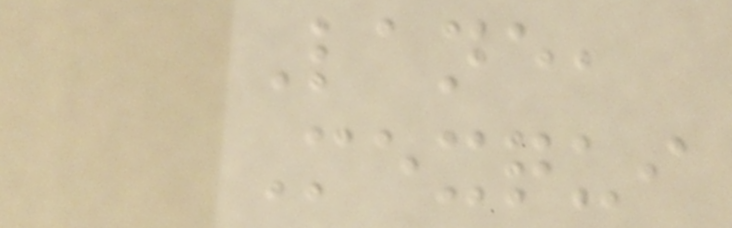Lane,
Mexqui
